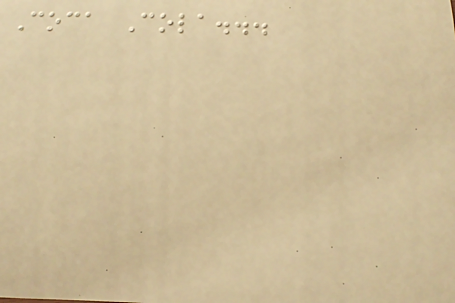Coca Cola...
